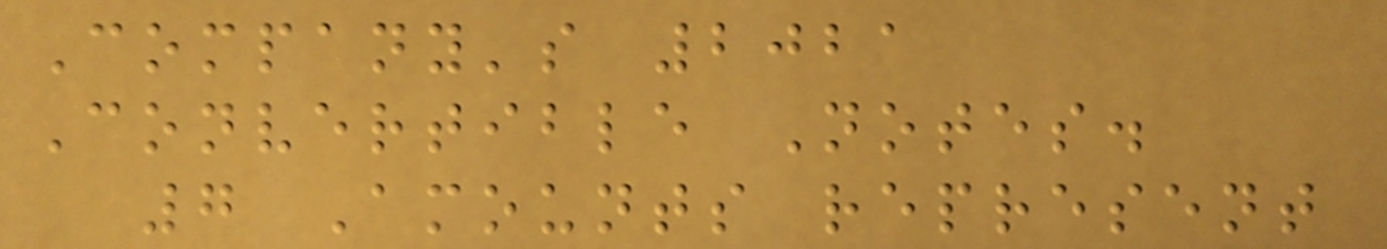Company's 2021
Convertible Notes.
7 Amounts represent
